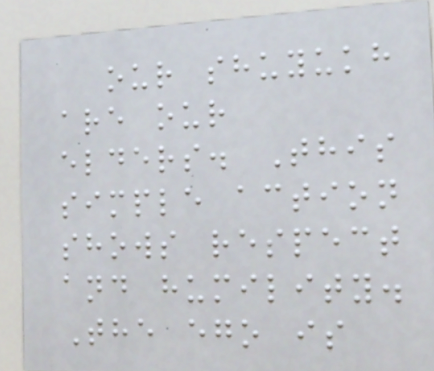our shuyukh
are our
elders. This
simple action
shows respect
and humility.
The ego is
